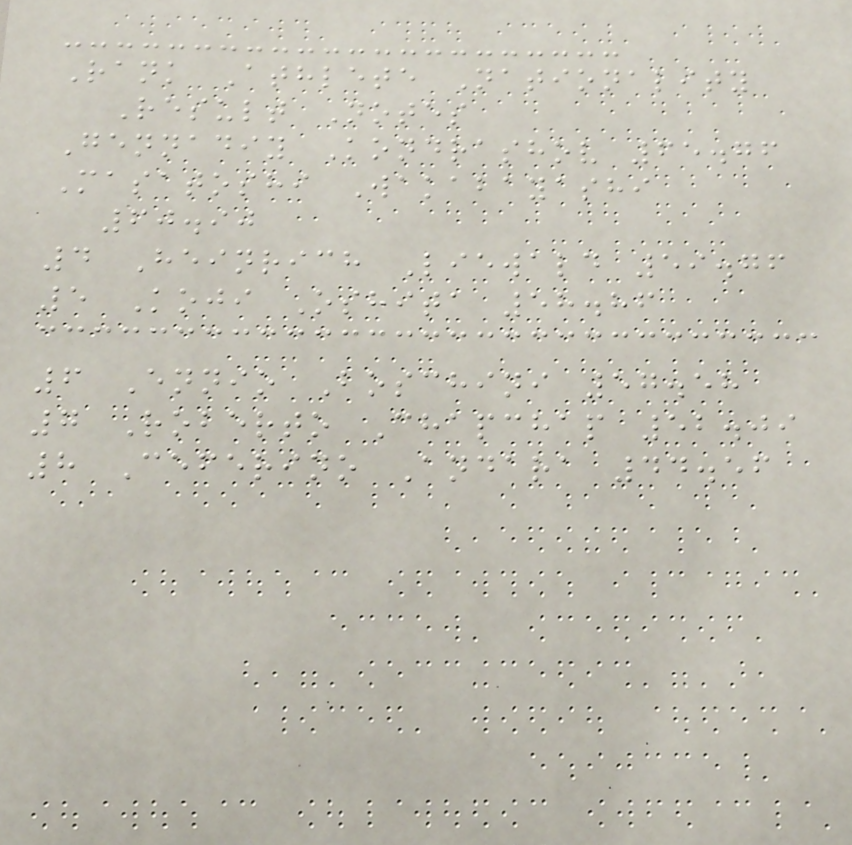Rank Athlete Nationality
Result Notes
Gennadiy Kondrashov 65.76
Masatoshi Wakabayashi
60.90
4 Heinrich Liewald 59.76
5 Koji Oshita 58.86
6 Ennio Boschini 57.58
7 Roberto Chapchap 52.09
8 Ceferino Andara 44.56
